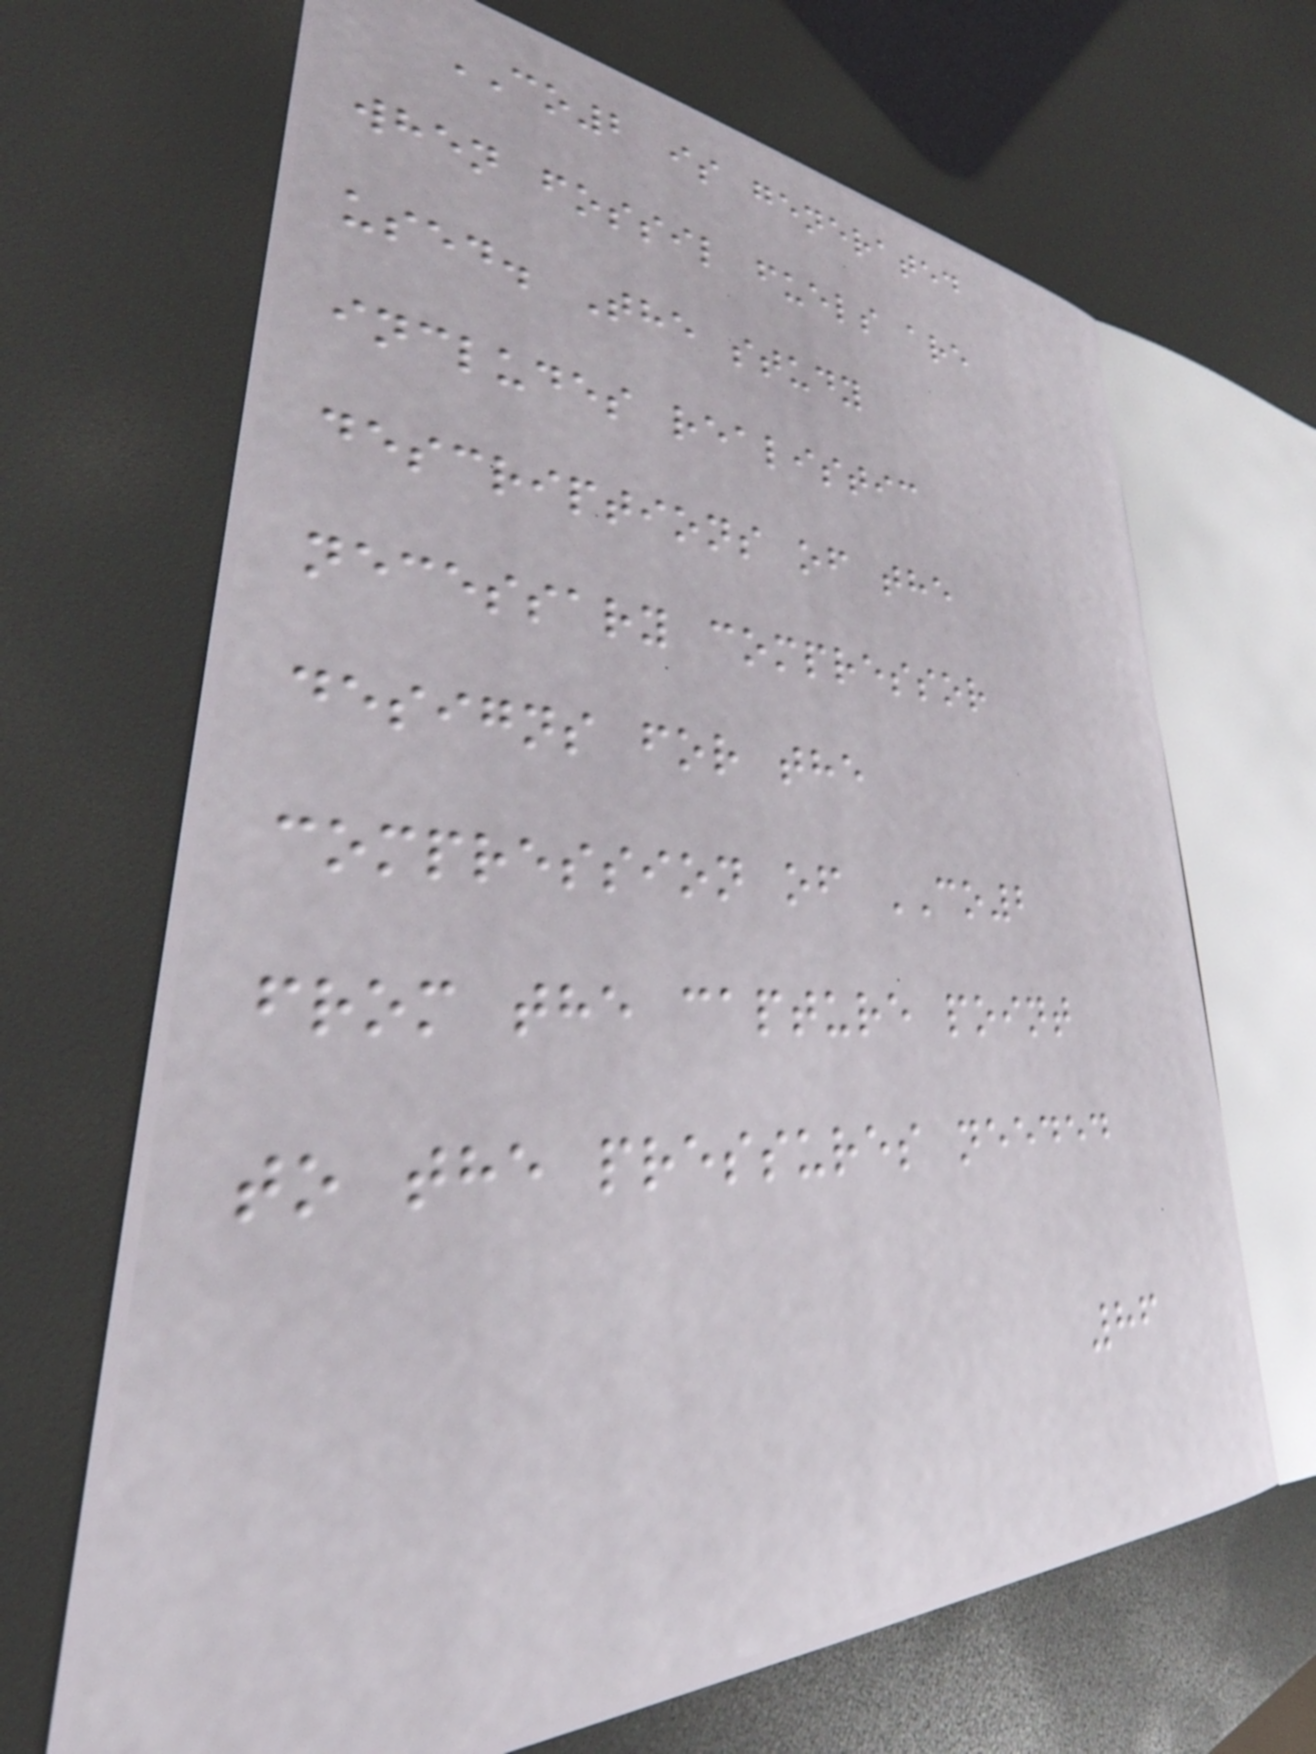CO2 is generated
when fossil fuels are
used. The study
includes realistic
descriptions of the
necessary compressor
designs for the
compression of CO2
from the capture point
to the pressures needed
86
